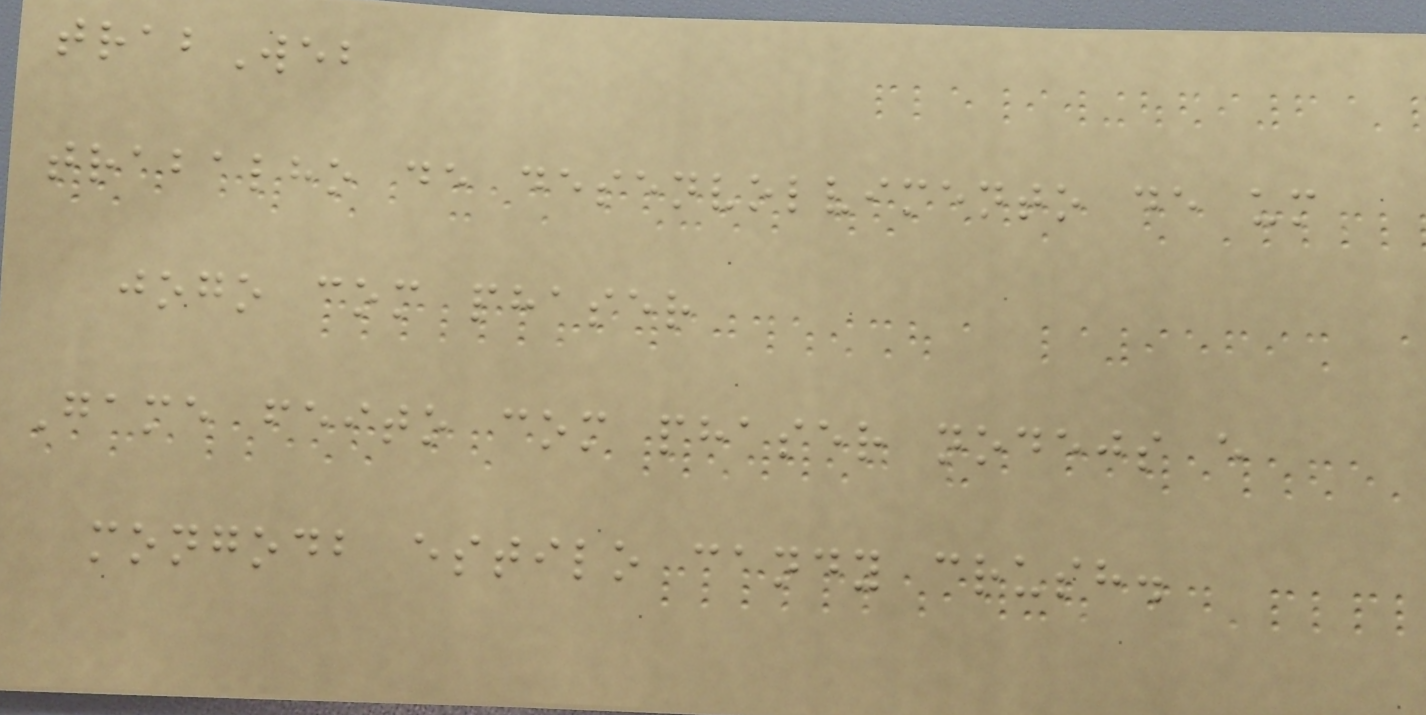trabWeb
trabalho de desenvolvimento de um
jogo com phaser
Game feito com phaser nodejs e
mongodb estilo candy crush.
